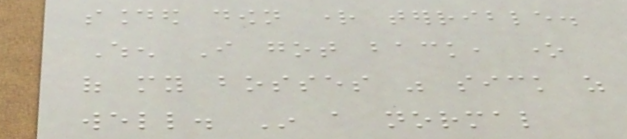sounded down right terrible.
When I got back, one
of my bosses was sick as
well. In a normal
